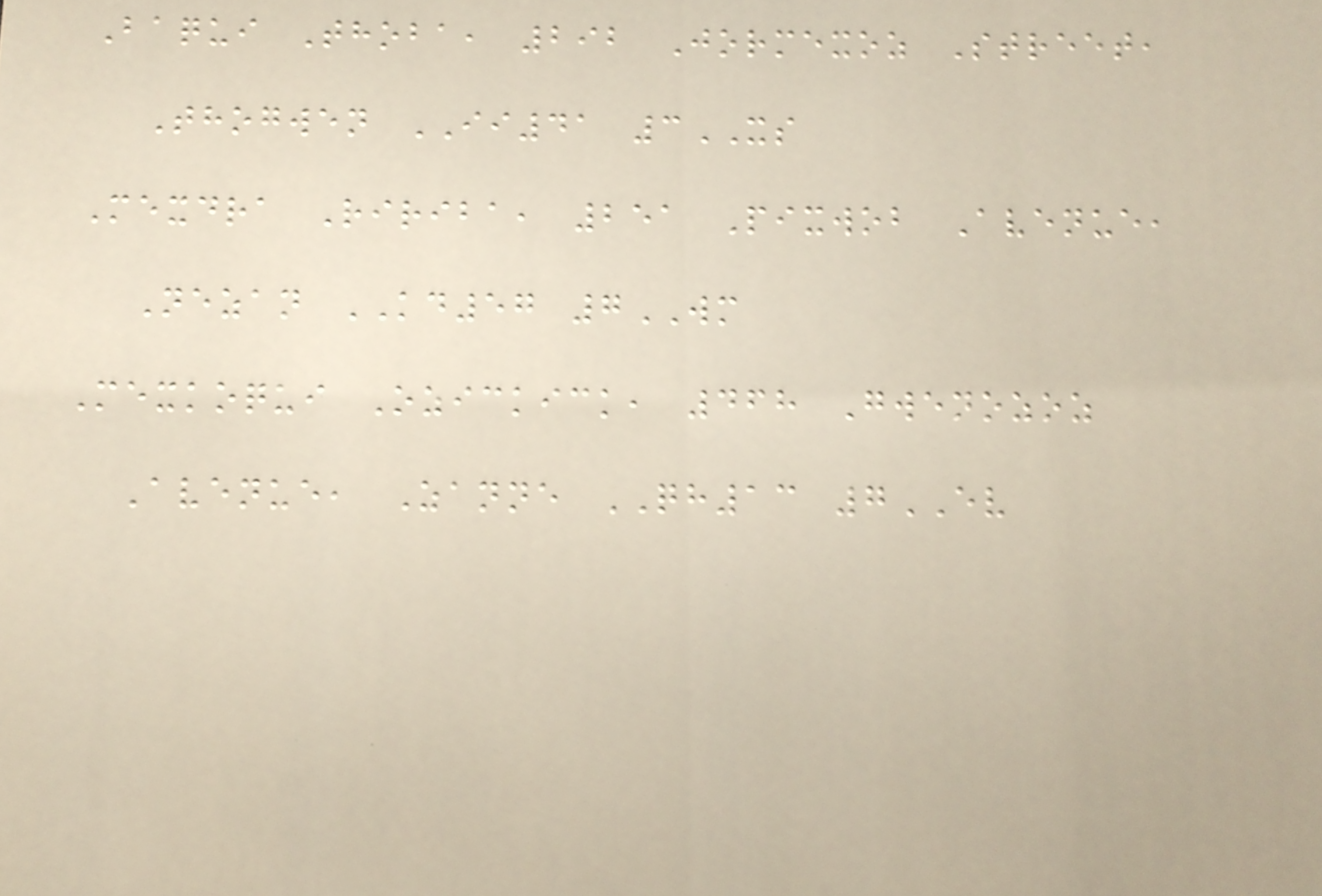Baqui Thoba, 292 Jormexoz Street,
Thogwen II41 3XS
Mexdra Ririba, 251 Pixwob Avenue,
Nezan KD57 7WM
Mexkoqui Ozickick, 468 Gwenozoz
Avenue, Zanne QH13 7EV
